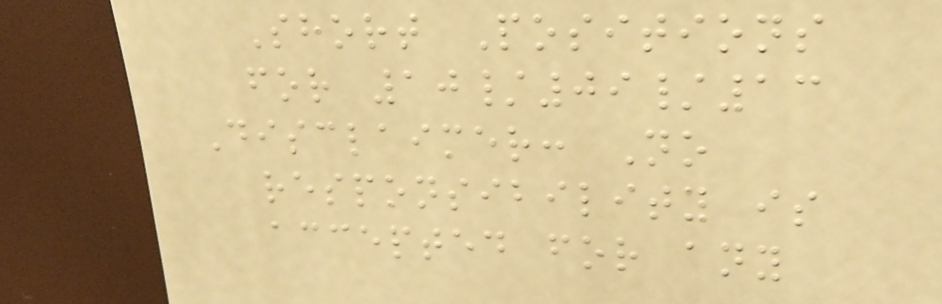Short Positions
for 10/09/13
Disclaimer: No
responsibility is
accepted for any
